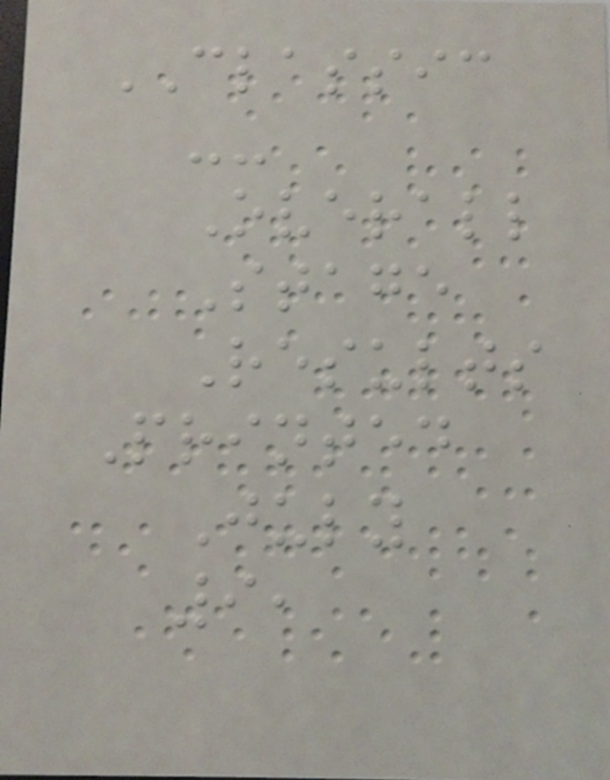CLASSIC
--
Overall
Stage
Results
Printed
July
9,
